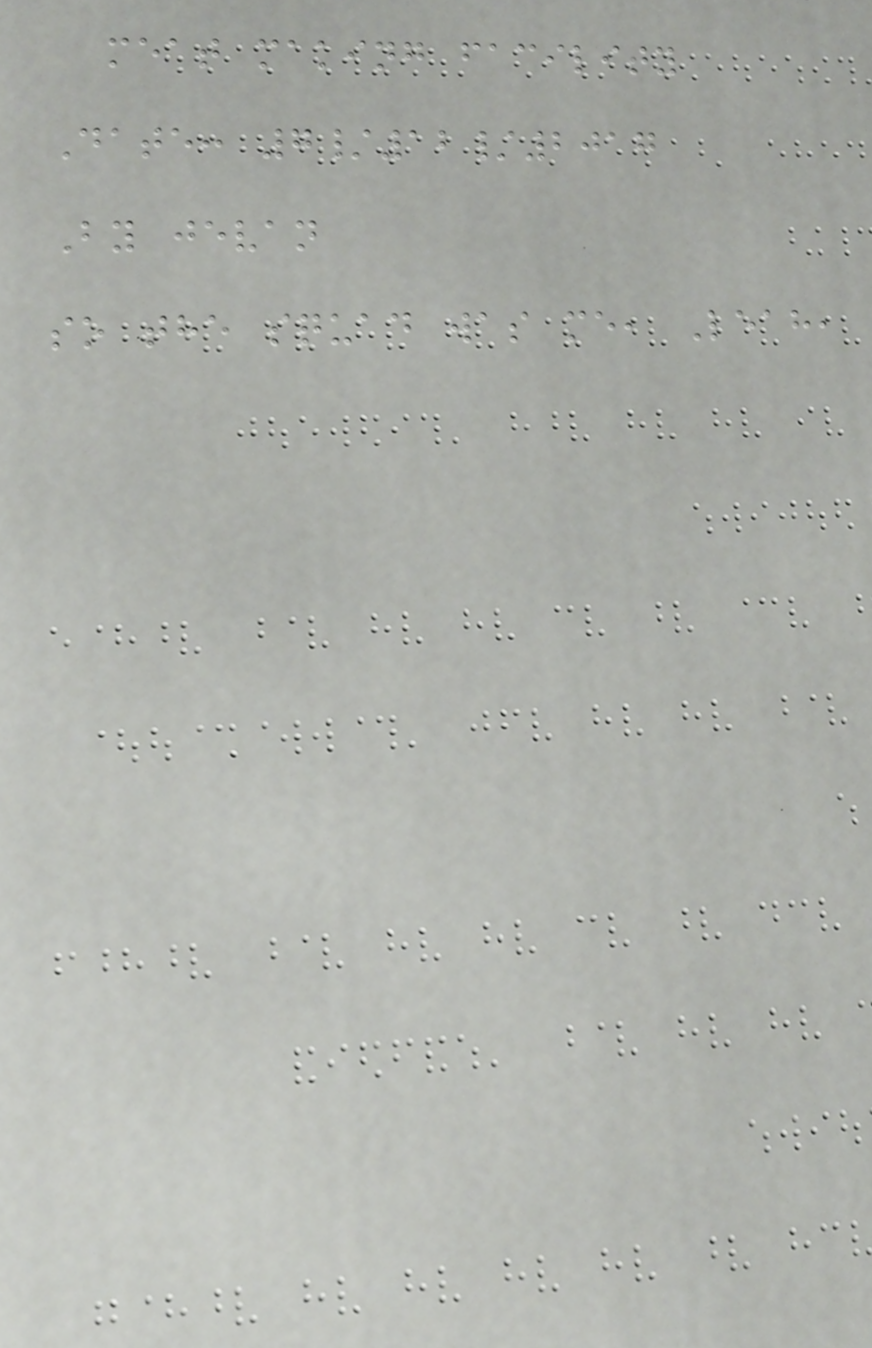meat making facility
Date: 7/12/2017
By jevan
so the squad was me, Leah,
